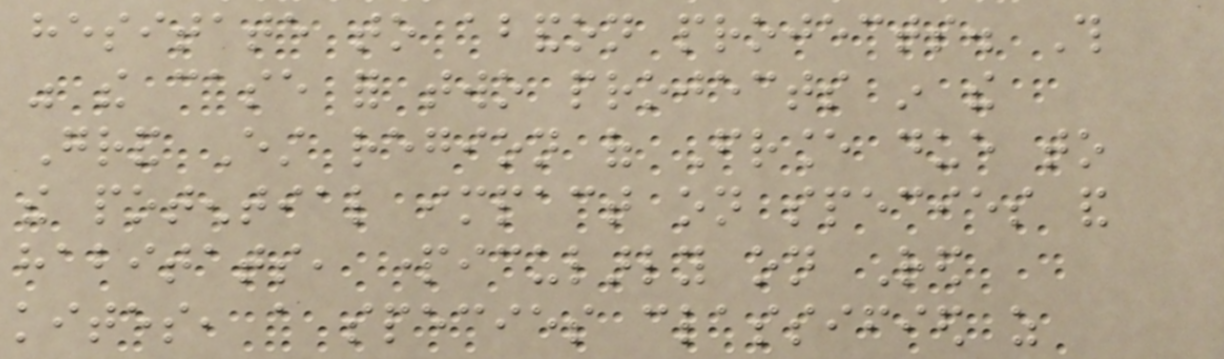hesitate to abandon projects. This
was the case for two projects in the
Grand Est region of France due to
the potential impact on species and
habitats, particularly on Red
kites, a species classified as
